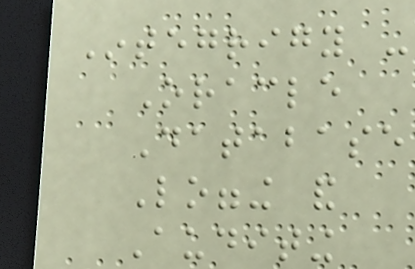Integrigy -
Oracle
Database
Logging and
Auditing
